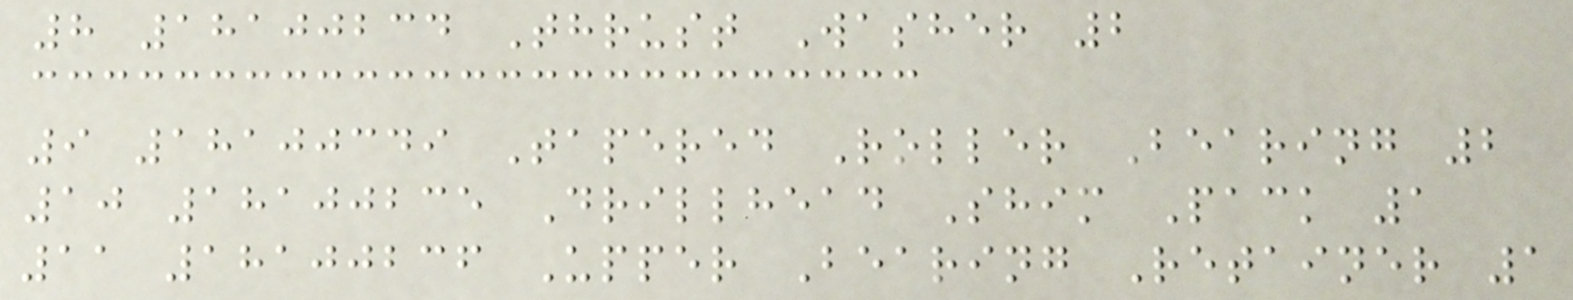8 18100234 Thrust Washer 2
9 18100349 Tapered Roller Bearing 2
10 18100235 Drillhead Shim Pack 1
11 18100236 Upper Bearing Retainer 1
